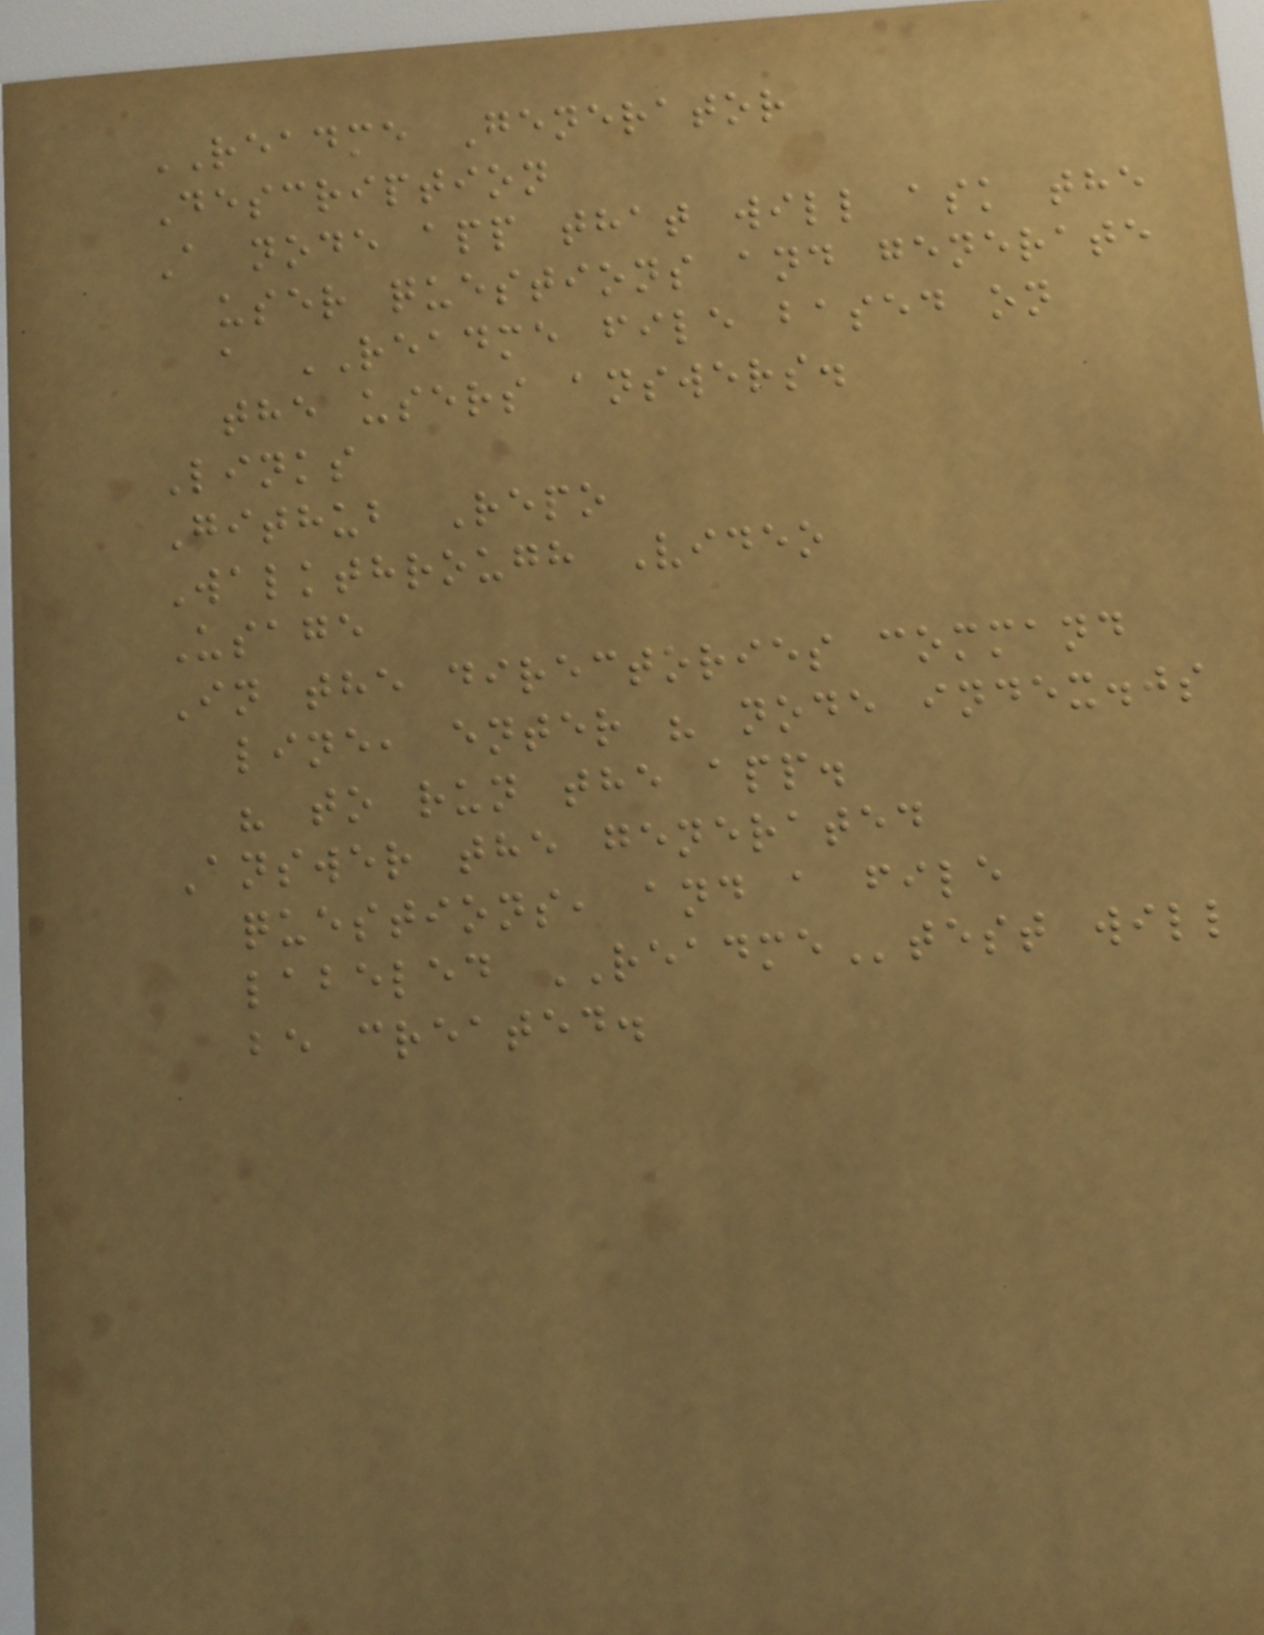README Generator
Description
A node app that will ask the
user questions and generate
a README file based on
the users answers.
Links
Github Repo
Walkthrough Video
Usage
In the directories command
line, enter " node index.js
" to run the app.
Answer the generated
questions, and a file
labeled READMEtest will
be created.
